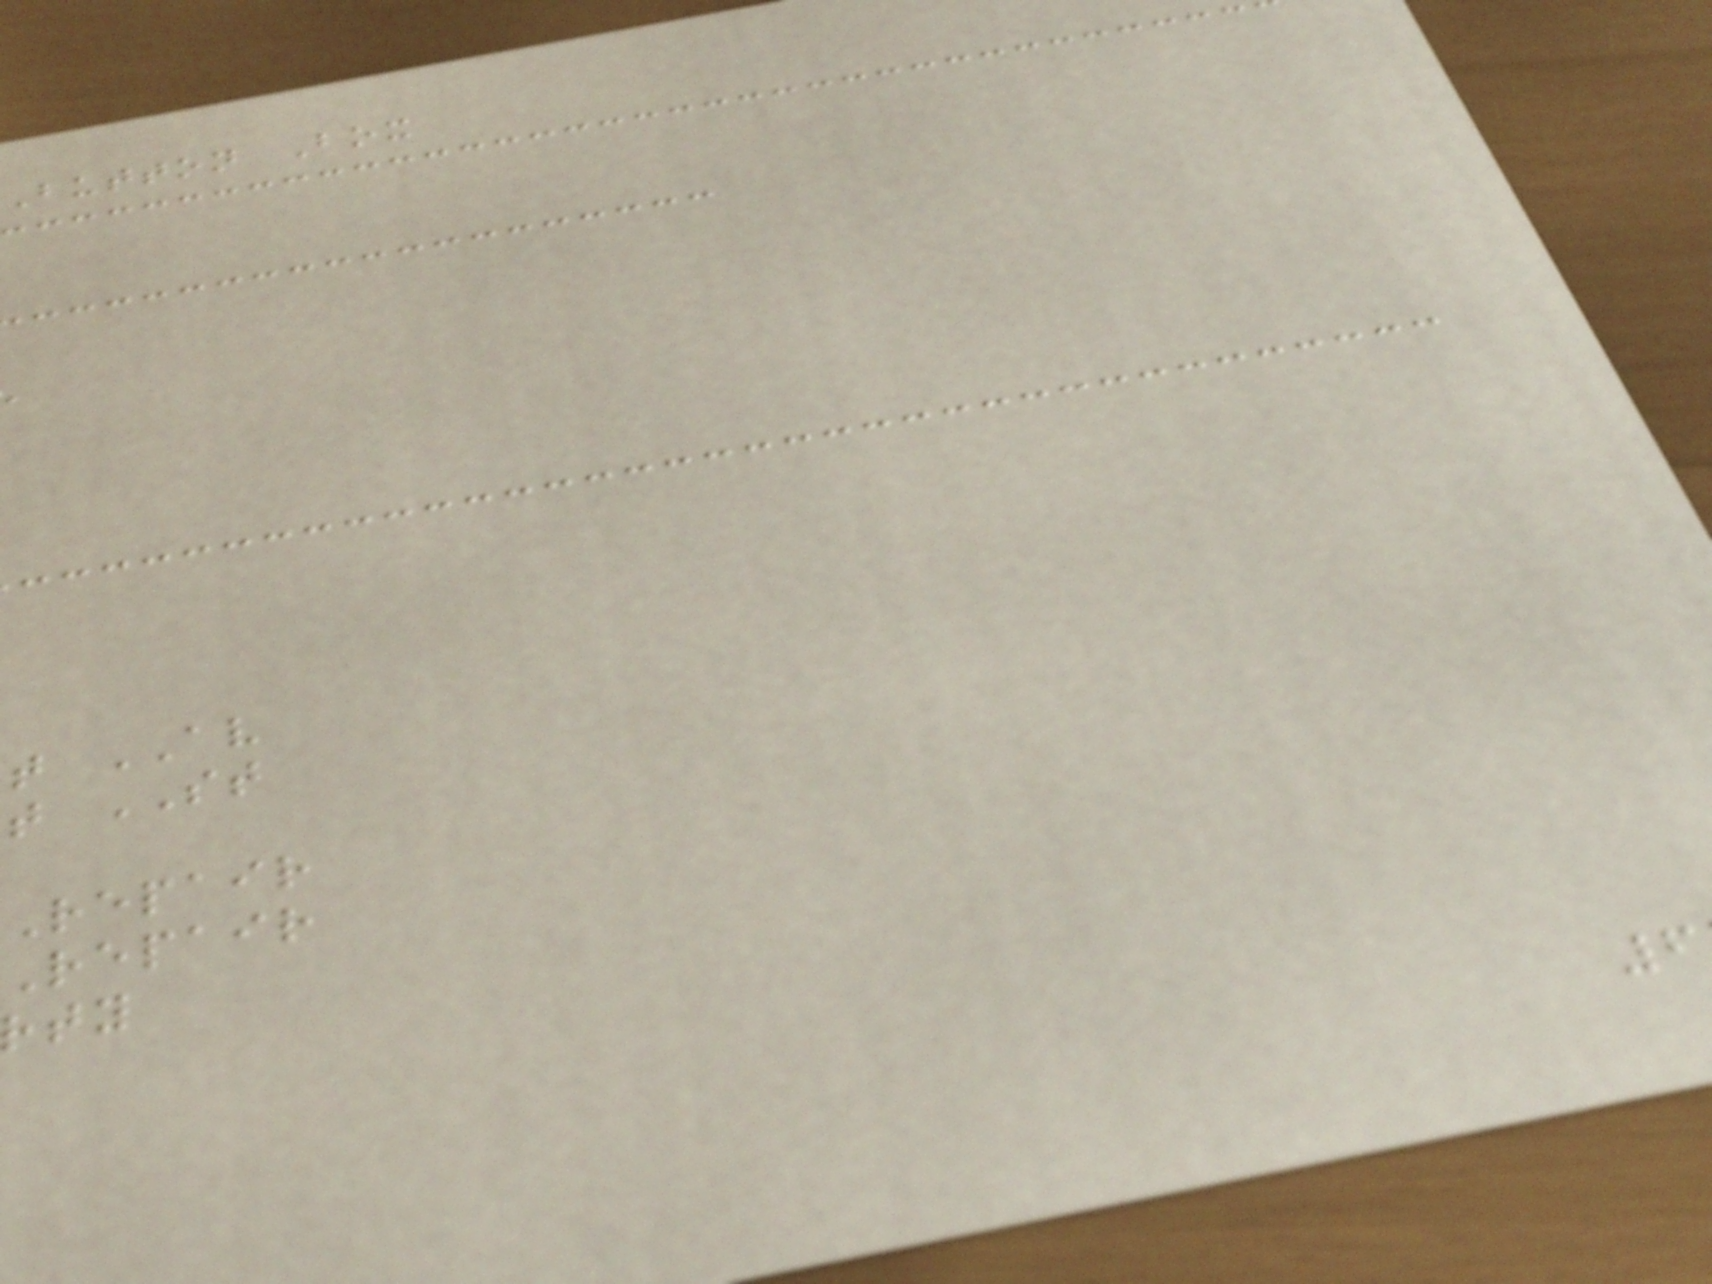Button Box
t AV
t ST
repair
repair
